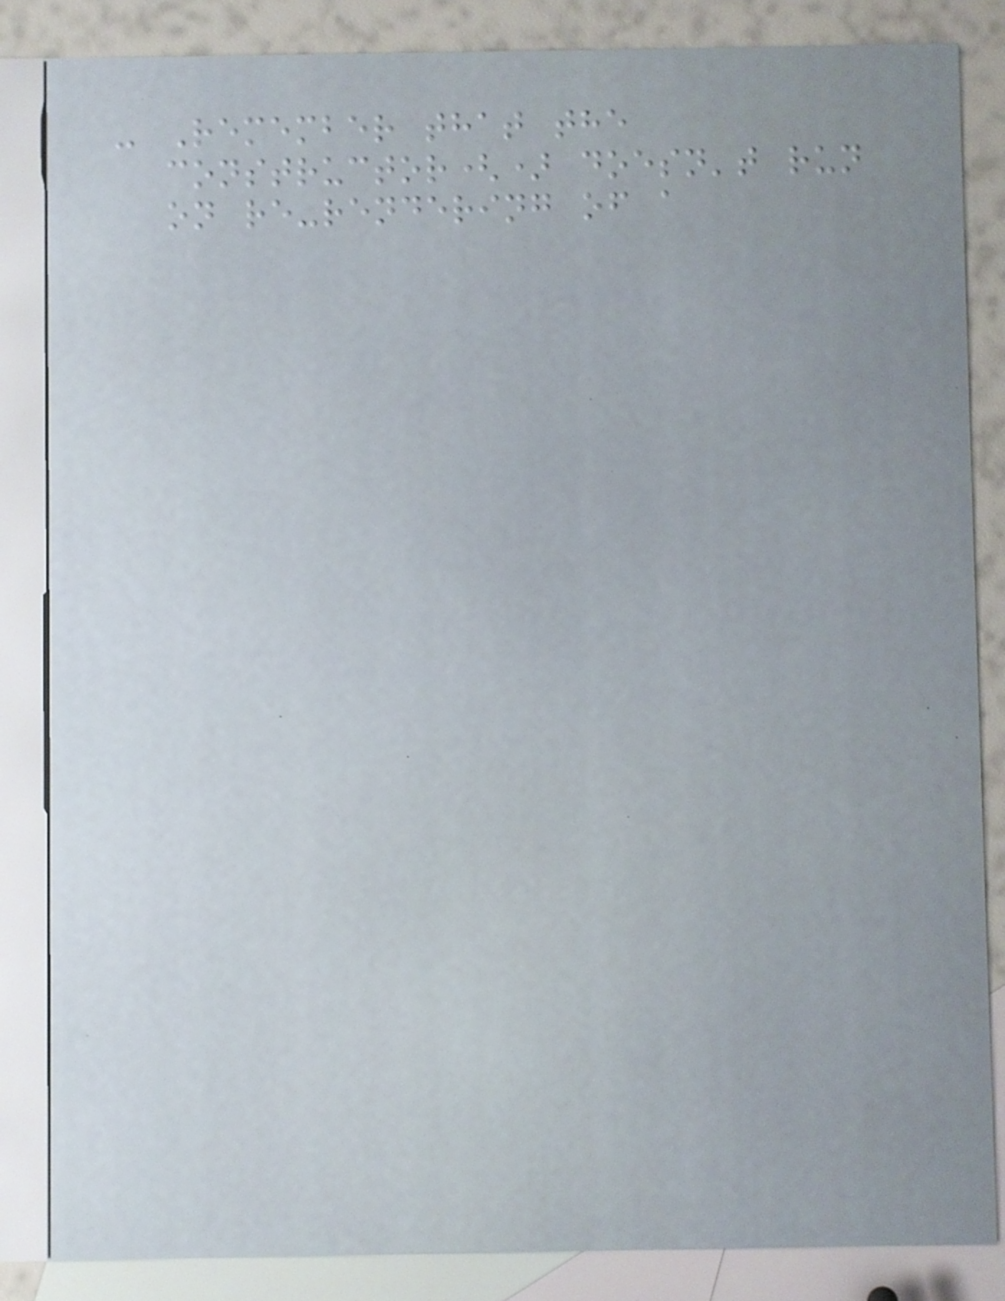- Remember that the
constructor() doesn't run
on re-rendering of a
